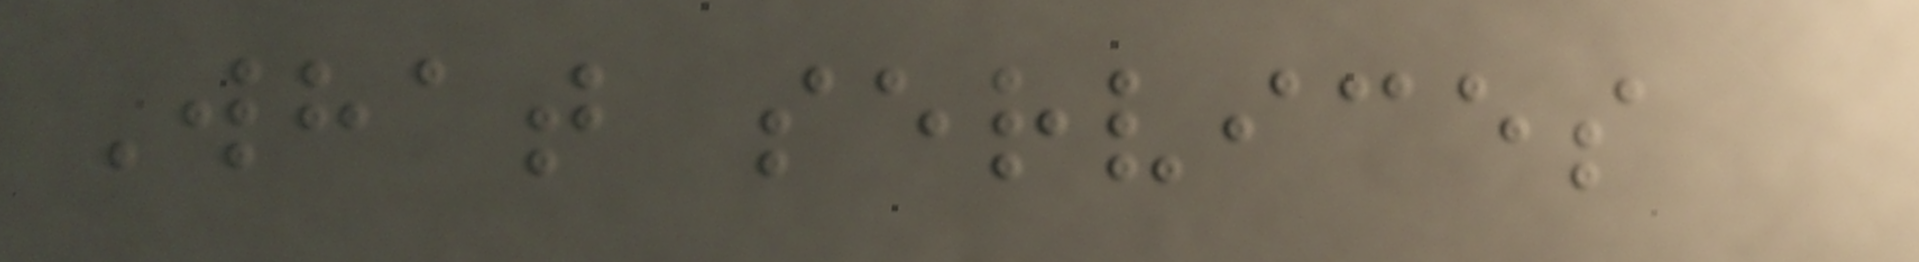What services
